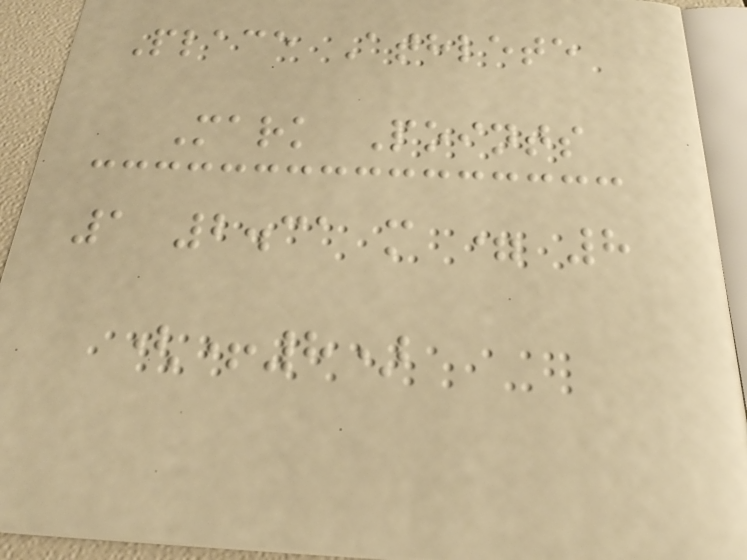Place Athlete
Mark Points
1 2.31 m = 8
(+8)
